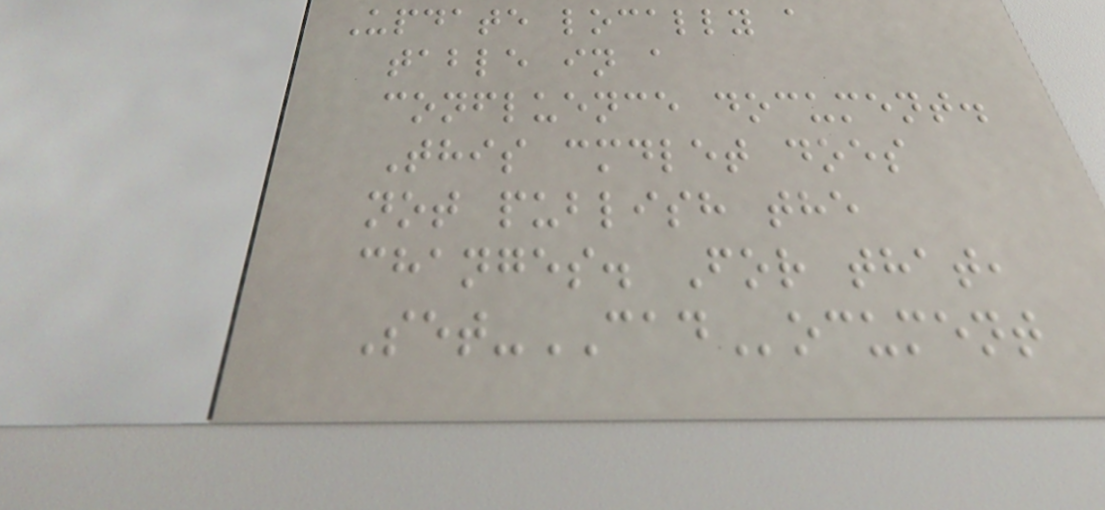Update locally a
table in a
confluence document.
This cmdlet does
not publish the
changes. For that,
Set-CADocument
